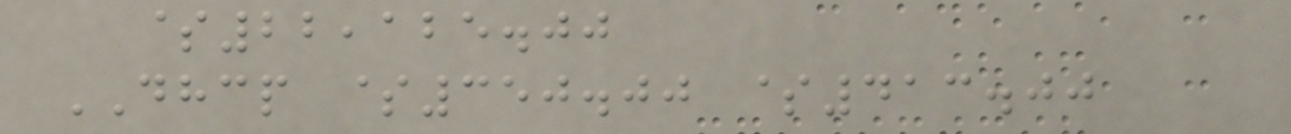$22,125.00
DHCP $350.00 $413.00
